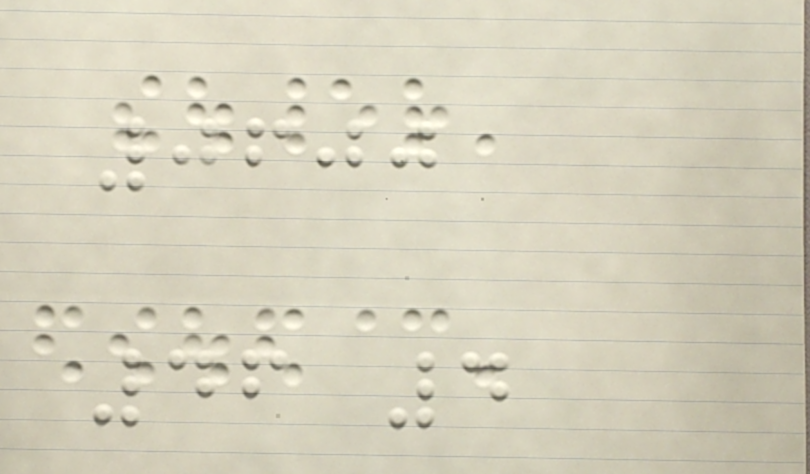0600
46 4
